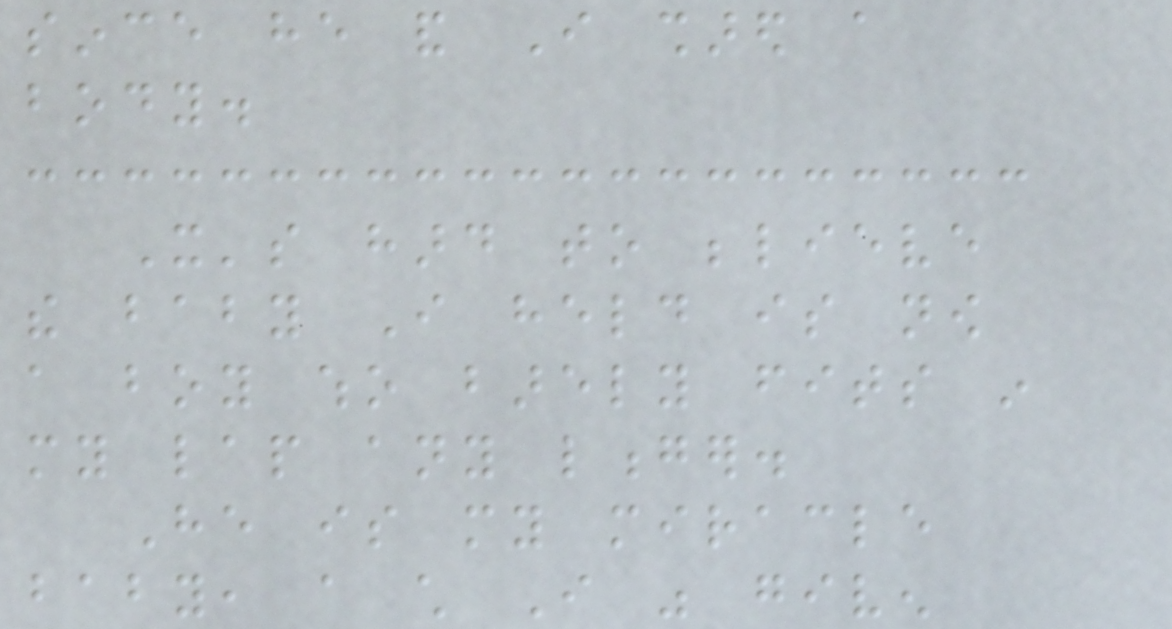since he and I shared a
body.
It's hard to believe
the baby I held is now
a boy who barely fits in
my lap any longer.
He is my miracle
baby, a child I was given
